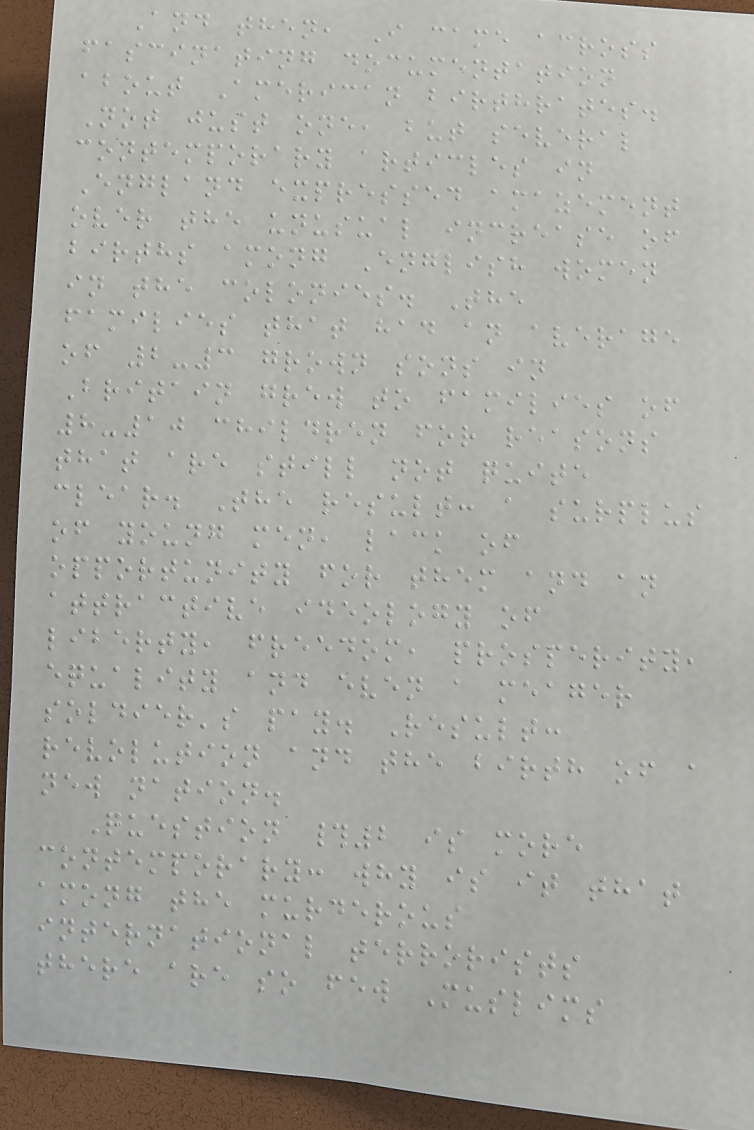And then, I came across
fascinating documentation
about American birthrates.
Not just one, but several
contemporary articles in
England expressed amazement
over the unusual increase of
births among English women
in the colonies. The
families that had an average
of 2-3 grown sons in
Britain grew to families of
8-10 children for reasons
that are still not quite
clear. The result: a surplus
of young men, lack of
opportunity for them and an
attractive ideology of
liberty, freedom, prosperity,
equality and even a meager
soldier's pay. Result:
revolution and the birth of a
new nation.
Question #2 is more
contemporary: why is it that
among the murderous
international terrorists
there are so few Muslims
